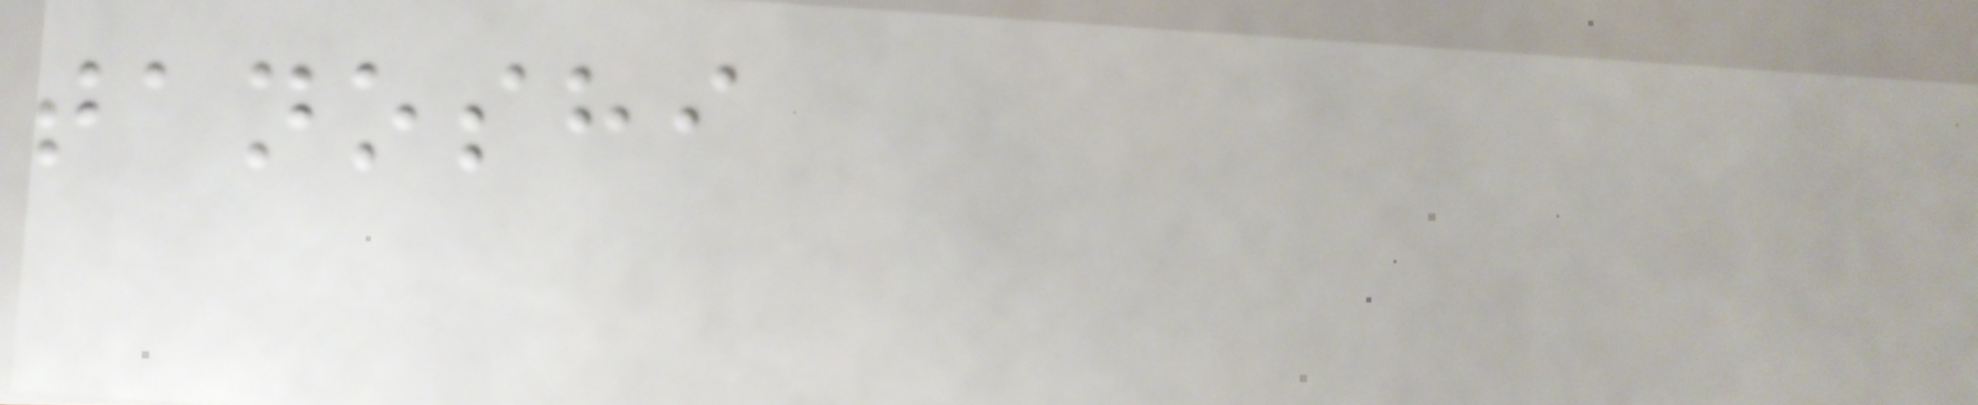tanoshi
